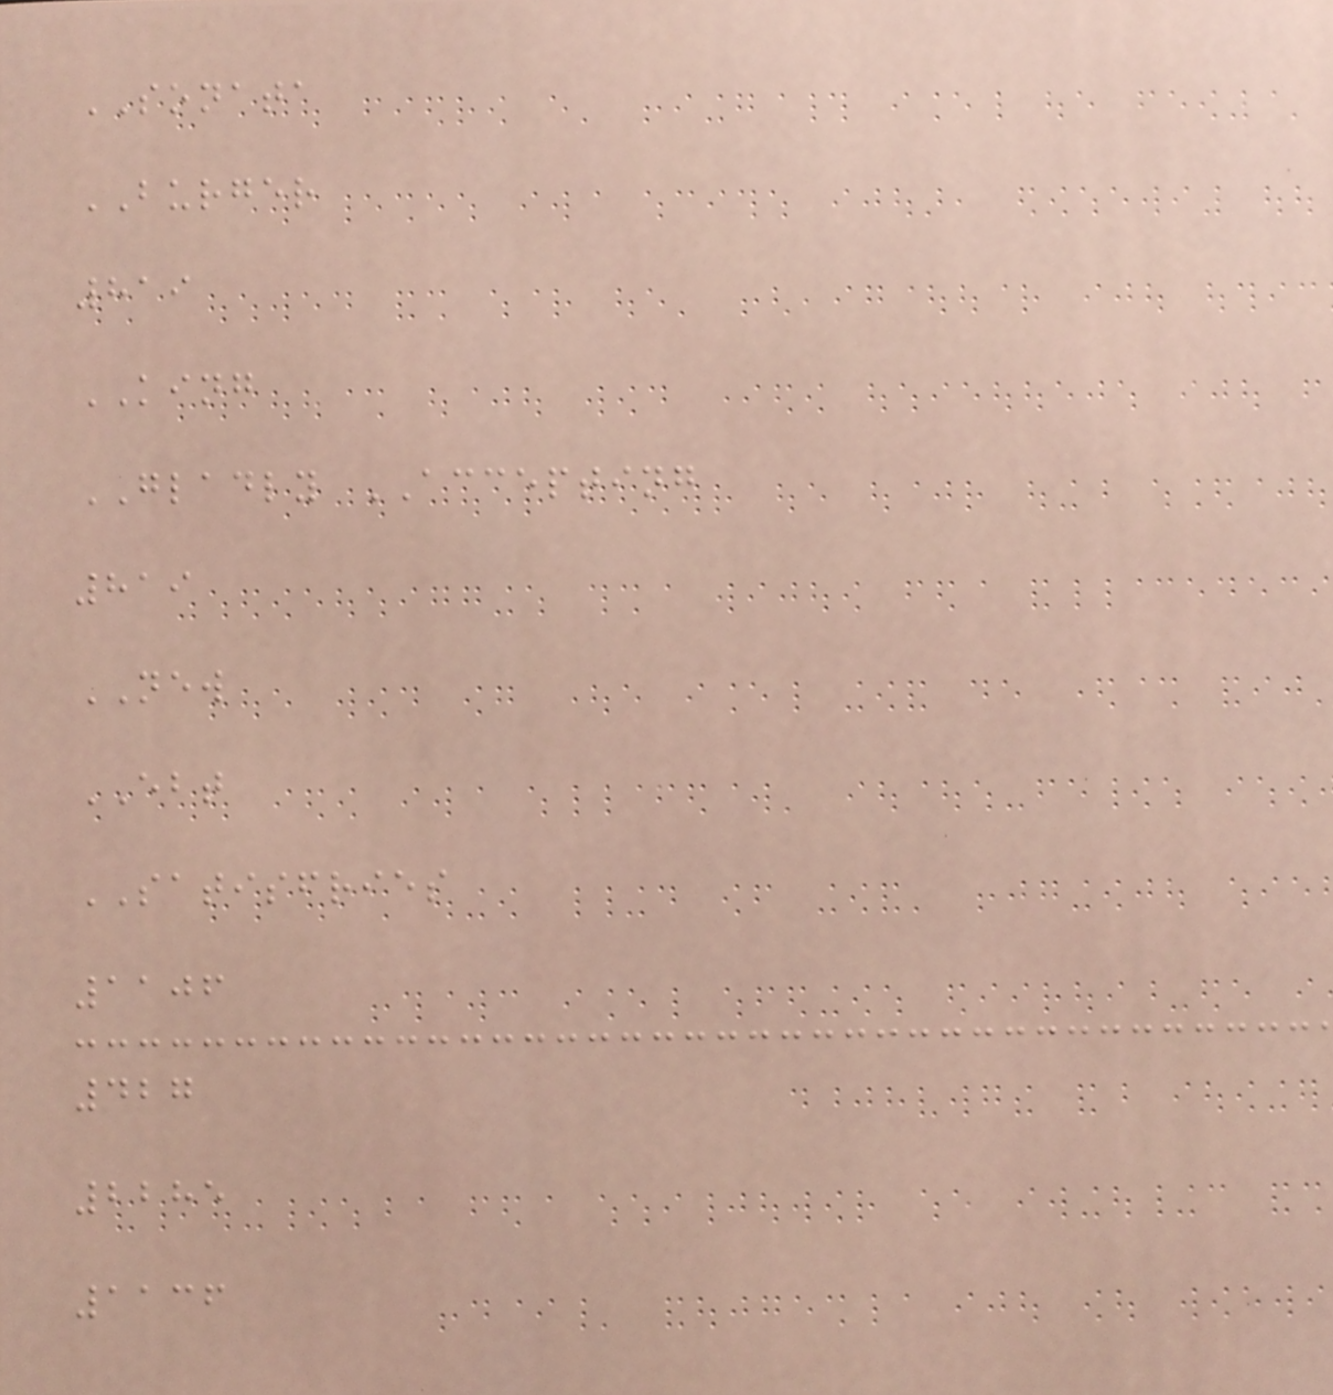SONATA
BURGER
819
KING
GLADLY ACCEPTING
819
NEW
EBT
SATISFRIES
1106
427
2285
1136
